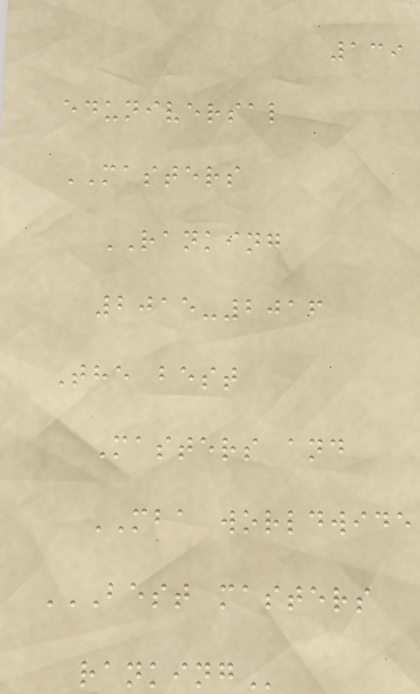139
eduniversal
MASTERS
RANKING
2015-2016
The best
Masters and
MBA worldwide
BEST MASTERS
RANKING
